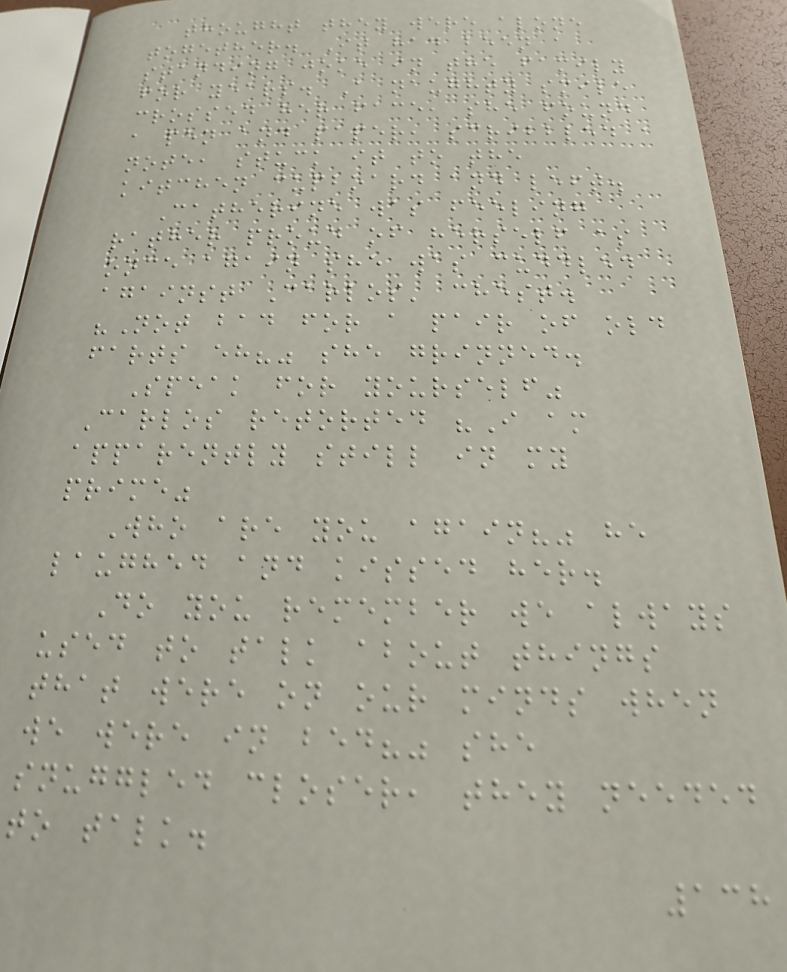thought they were alone
together. It had been a
standing joke in the family
for years. A naughty smile
crossed her face, she found
a pen and paper, scribbled a
note, stuck it to the
kitchen cupboard and left.
Catherine was feeling
rather proud of herself as
once again she was cuddled
against Carlos' chest.
"Not bad for a pair of old
farts eh?" she grinned.
Speak for yourself"
Carlos retorted "I am
apparently still in my
prime"
Who are you again?" he
laughed and kissed her.
Do you remember we always
used to talk about things
that were on our minds when
we were in bed?" she
snuggled closer, they needed
to talk.
138
